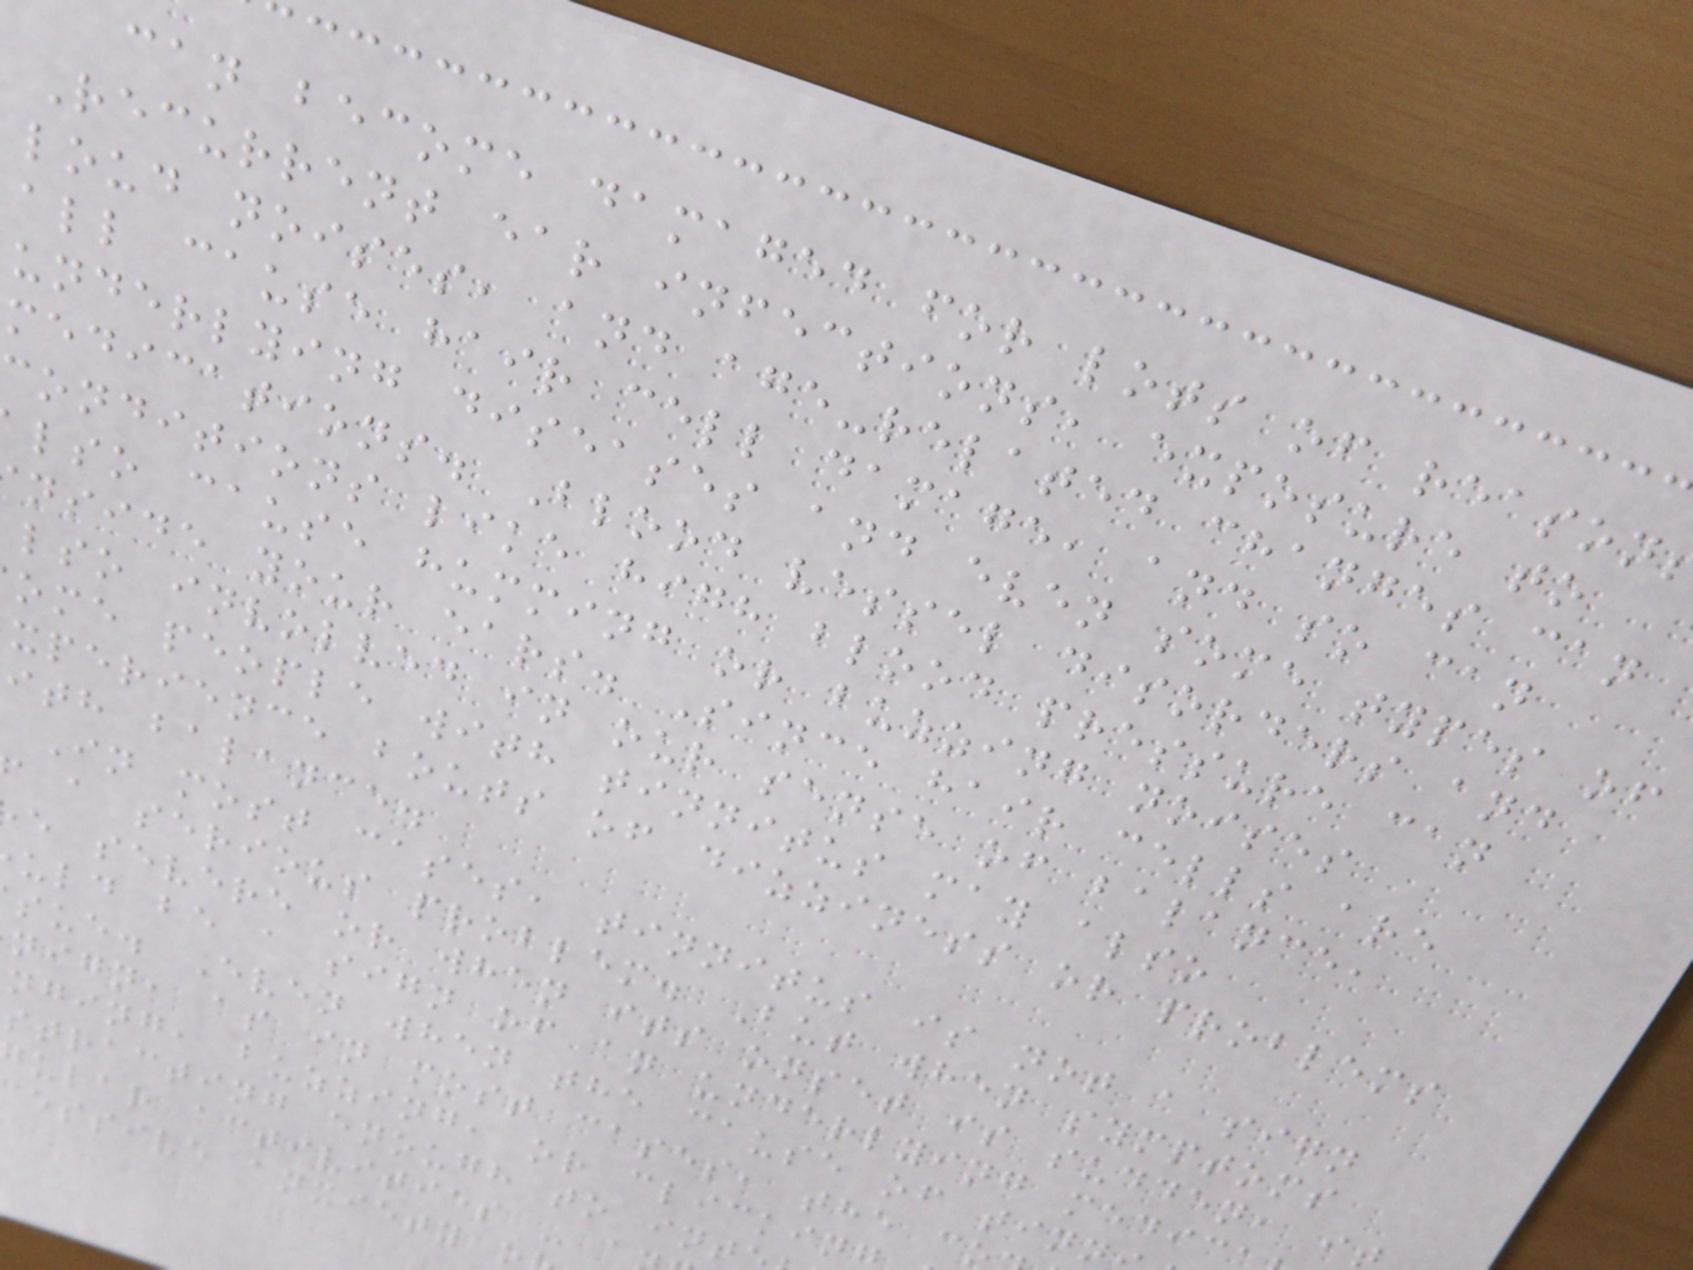can become damaged for lots of reason
Recurrent ear infections, exposure to
loud noises, and age-related changes can
all cause hair cell damage, and so can
underlying diseases and even some types of
medications. Blood vessel disorders and
onditions like high blood pressure can
lso cause humming or buzzing noises
nside your ears. Since hair cells are
lso involved in our sense of balance,
ome people with tinnitus may also
xperience bouts of dizziness or problems
ith balance.
In most cases, tinnitus is not a sign
a serious problem. But when symptoms
e severe or when its onset is sudden, i
uld be a sign of an underlying medic
sue. Even when the cause of tinn
nign, as in most cases, the c
nging, buzzing, or clickin
stracting enough to int
ular activities - a
essive anxiety o
